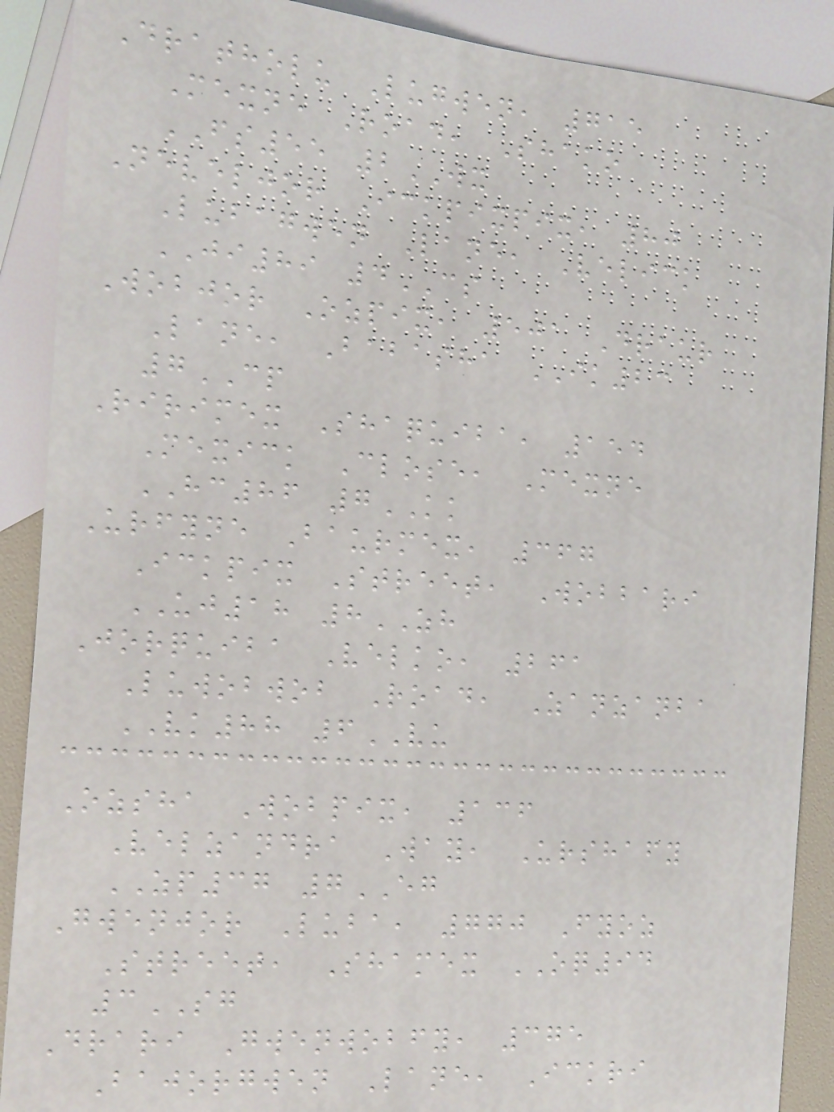Dratholu Lugwen, 715
Mexne Road, Shako
FS55 2WX
Neveljor Ickpixpix, 80
Lubagwen Lane, Velick
JI89 4CS
Wobjor Ozpix, 501 Draur
Lane, Babasha IK23
7CP
Ririmex Shaquiba, 154
Mexick Close, Mexne
HC86 7KK
Urfyne Baurmex, 367
Ickpix Street, Wobbari
UJ18 8ZH
Jorquiba Velko, 261
Luwobwob Road, Zanzanba
VK88 6VU
Ozsha Wobpix, 136
Velzandra Way, Urshafy
ZP37 7EG
Gwenjor Luba, 770 Fyoz
Street, Shamex OQ94
3SG
Drari Gwenwobfy, 375
Bajorgwen Lane, Ickri
